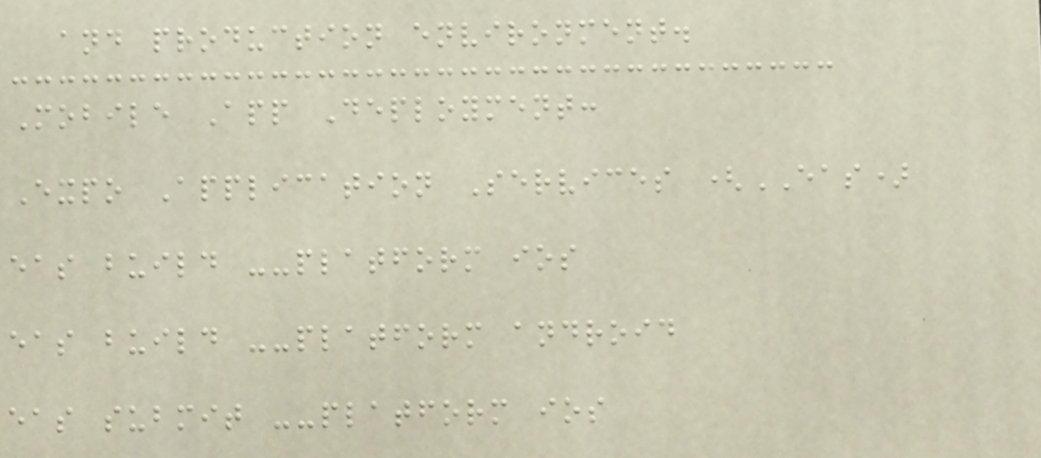and production environment.
Mobile App Deployment:
Expo Application Services (EAS)
eas build --platform ios
eas build --platform android
eas submit --platform ios
